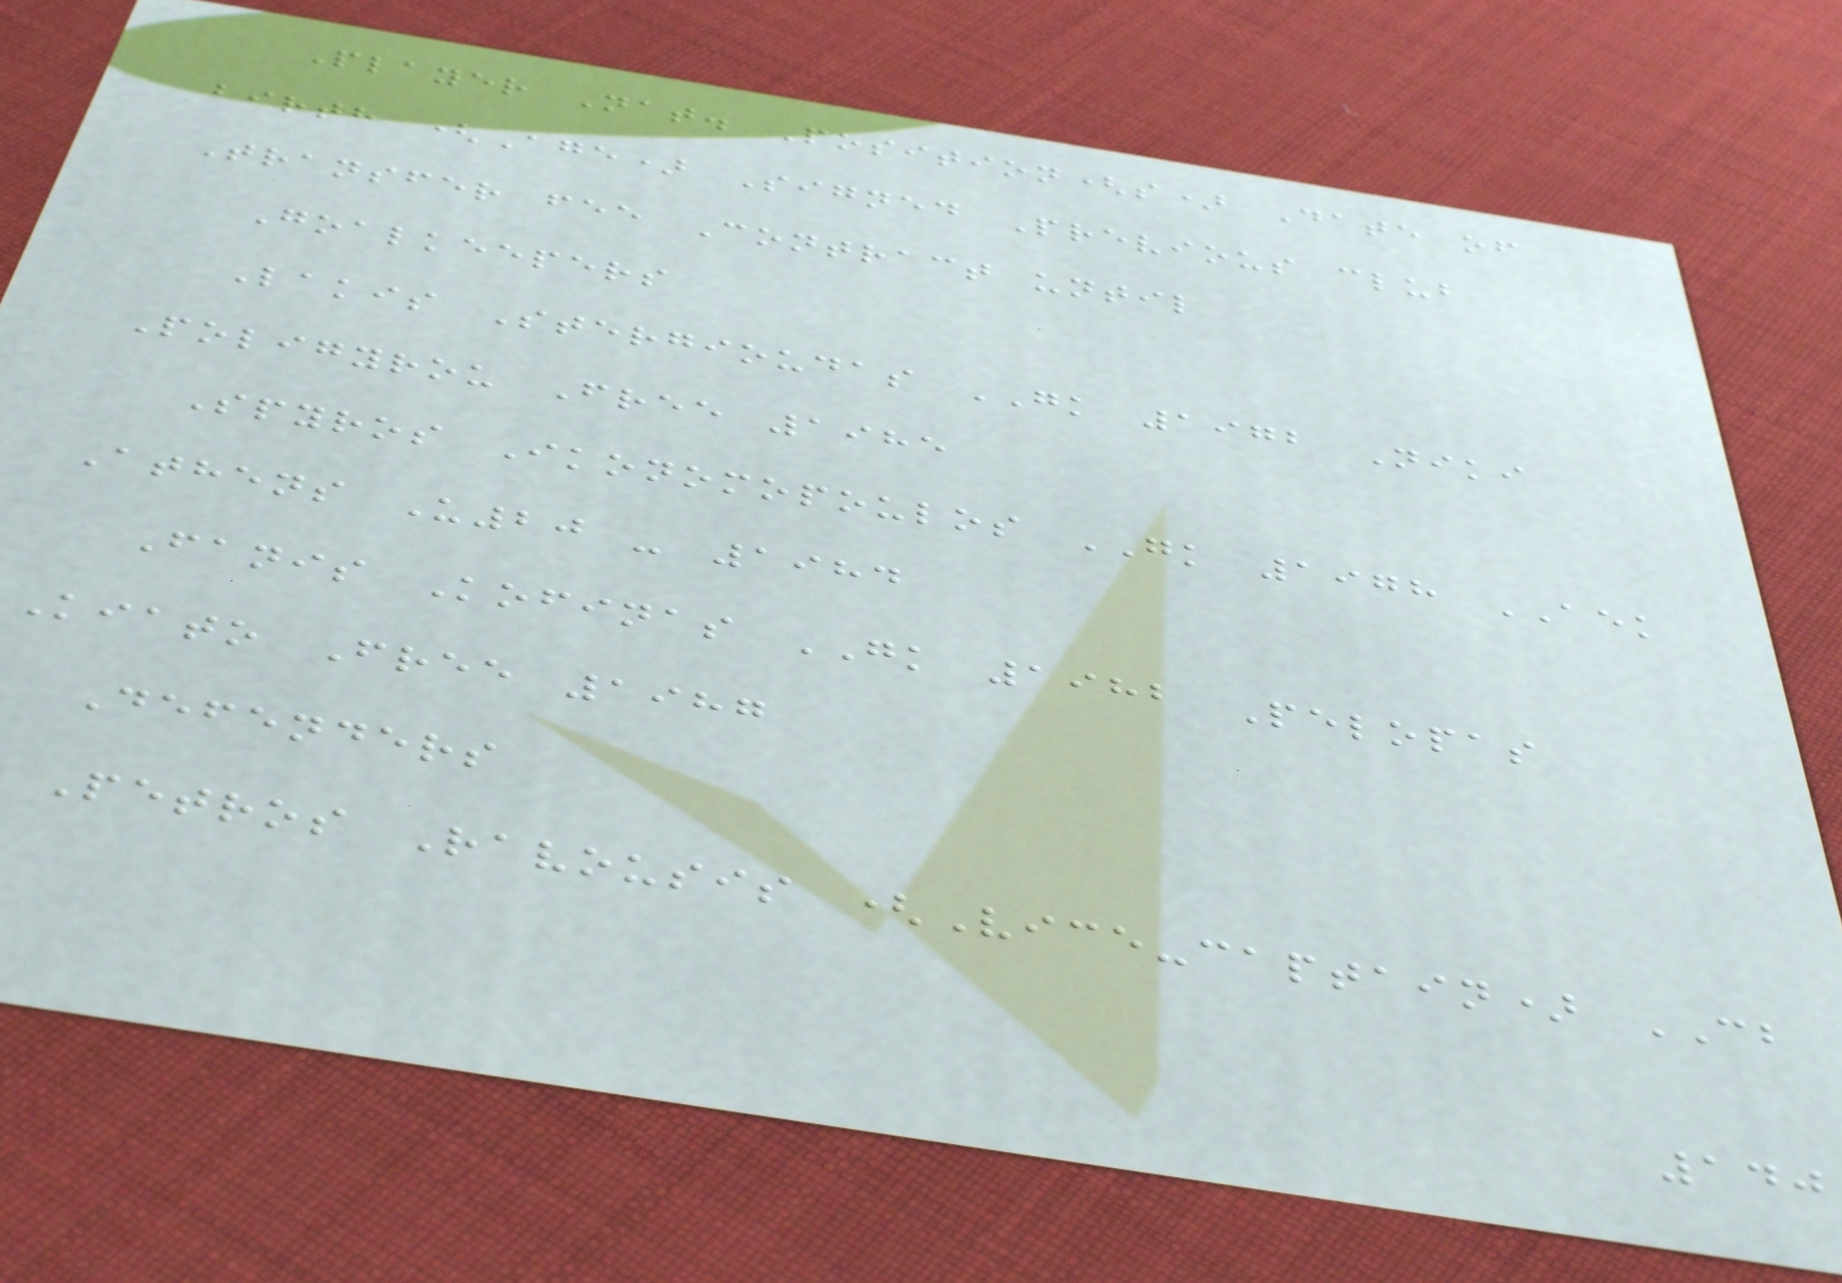Player Nat. Position(s) Date of
birth (Age) Signed Previous club
Transfer fee Contract until
Goalkeepers
Lakis Stergioudas GK 1972 Niki
Poligyrou Free 1985
Spyros Ikonomopoulos GK 1978 AEK
Athens U20 - 1984
Fanis Kofinas GK 1982 Pelopas
Kiato Free 1987
Defenders
Petros Ravousis (Vice-captain) CB
140
